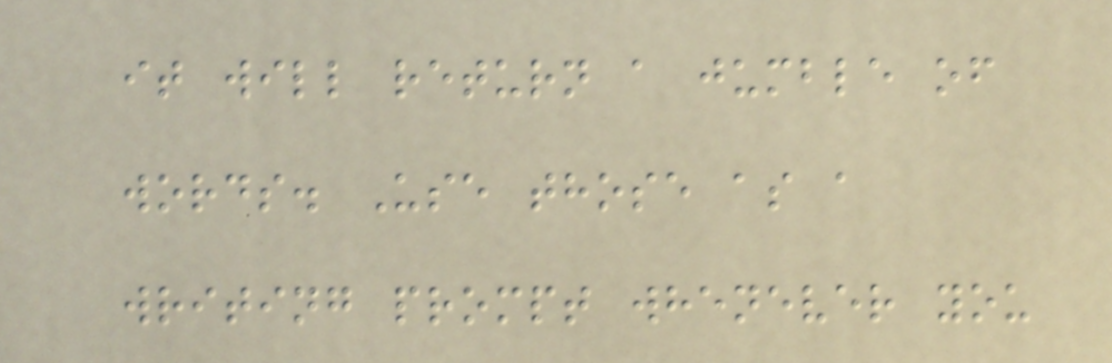it will return a jumble of
words. Use those as a
writing prompt whenever you
